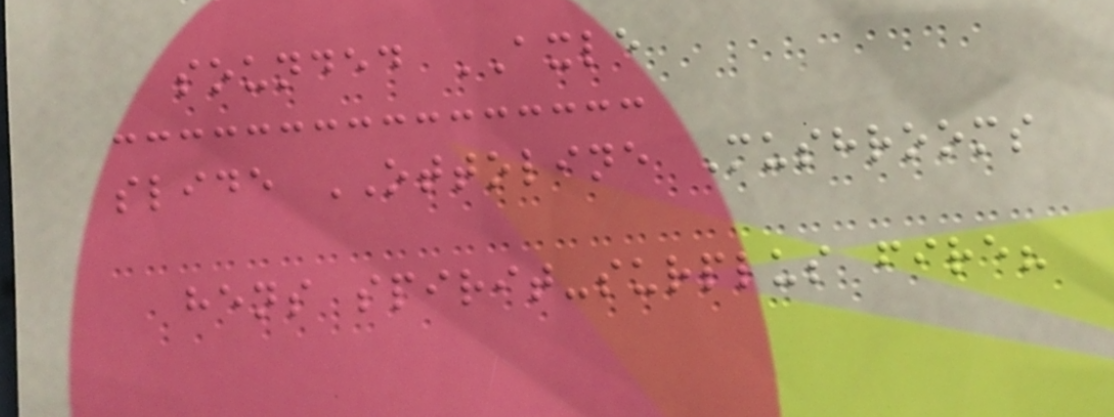sounded AXLE
slide OTTOLINE Mushrooms
hens spirit-surplus fire?
